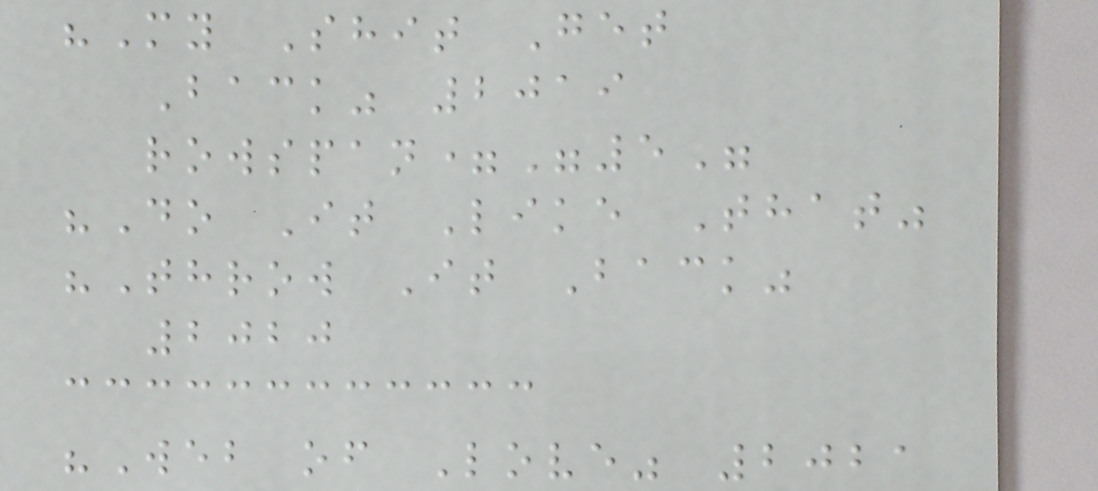"My Shit Get
Back" 2019
rowspan="5"
"Do It Like That"
"Throw It Back"
2020
"Web of Love" 2021
